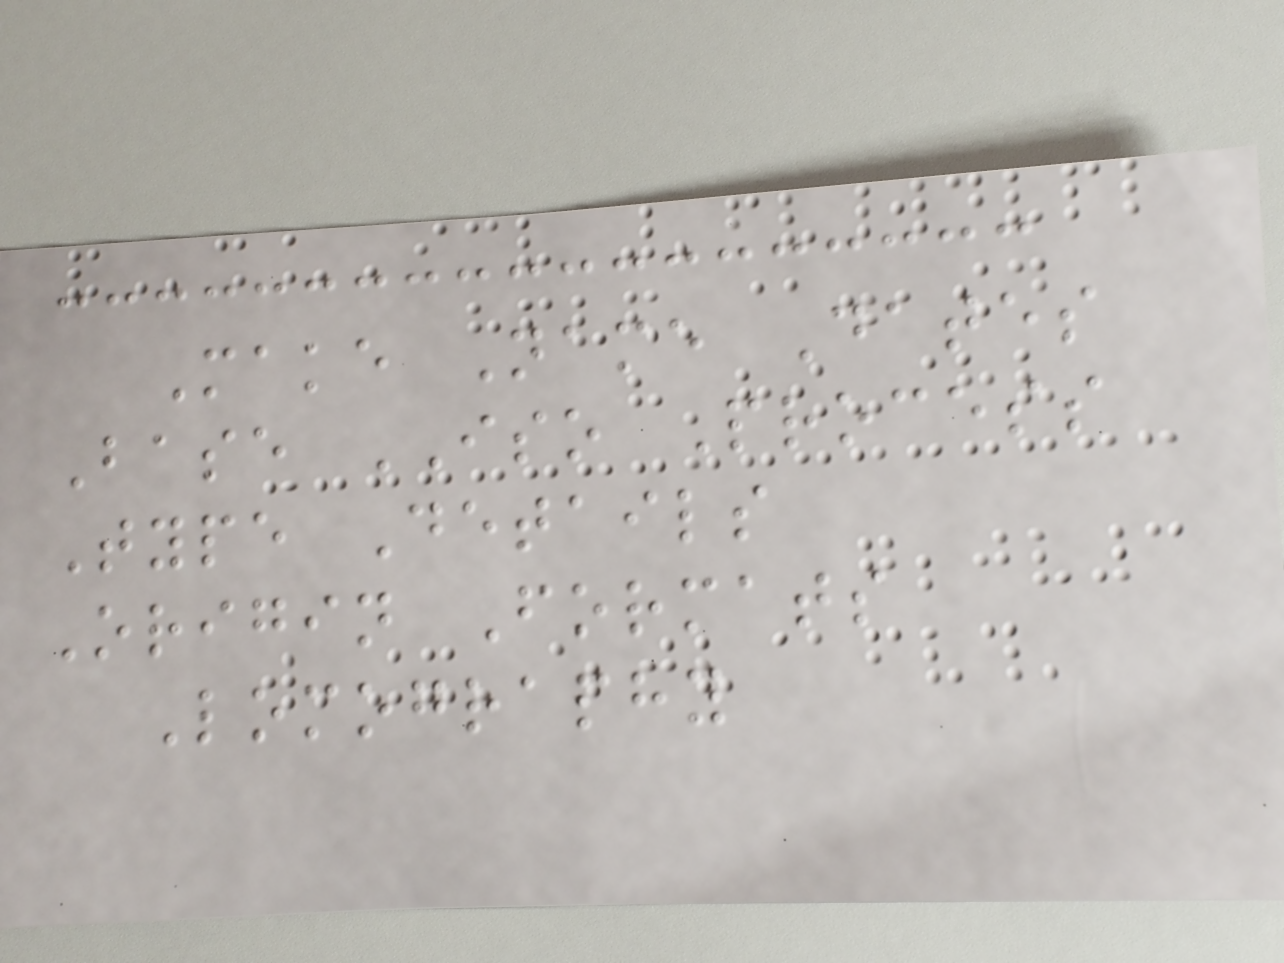Make Name Dates
Base ISO Process
Type Details
Origin Formats
Lomography
